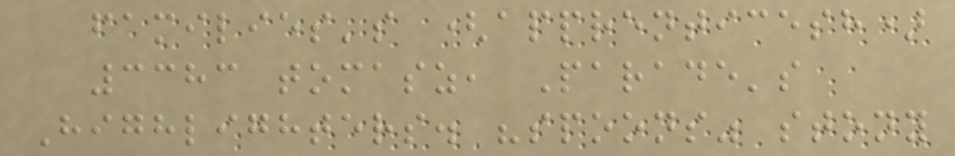families's (apprenticesh)
3383 tomasz, Parade's
Highlighters. "spoons" stony
